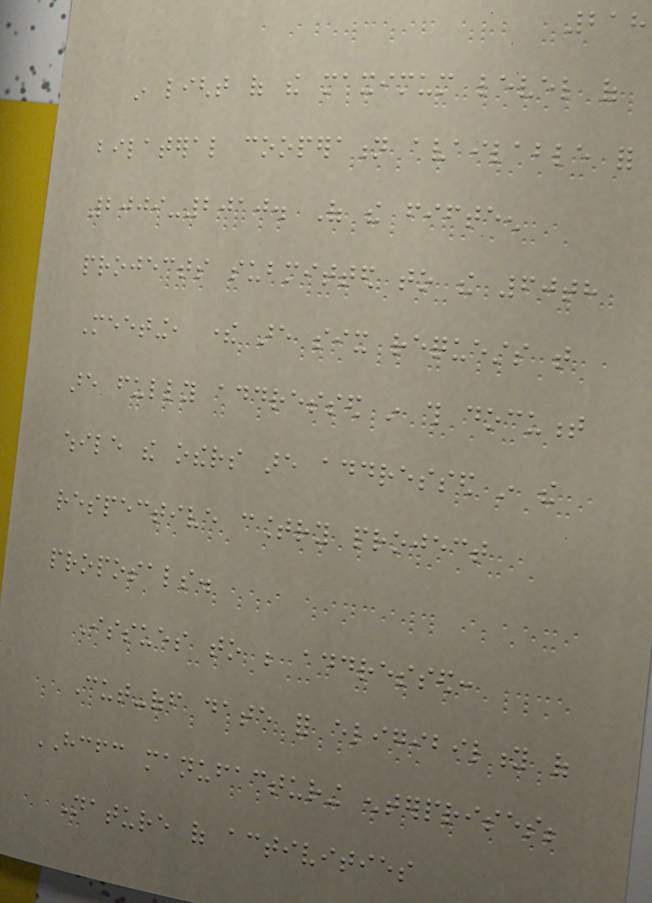218
in light of the maximum level of
bilateral cooperation available for
2009-2010. Of the fifteen
projects submitted to the 60th
Meeting, there are six requests that
are fully addressed in this document
while the others are addressed in the
respective country project
proposals.
Issues to be addressed:
Cut-off date for eligibility of
HCFC manufacturing enterprises;
Nature of activities
